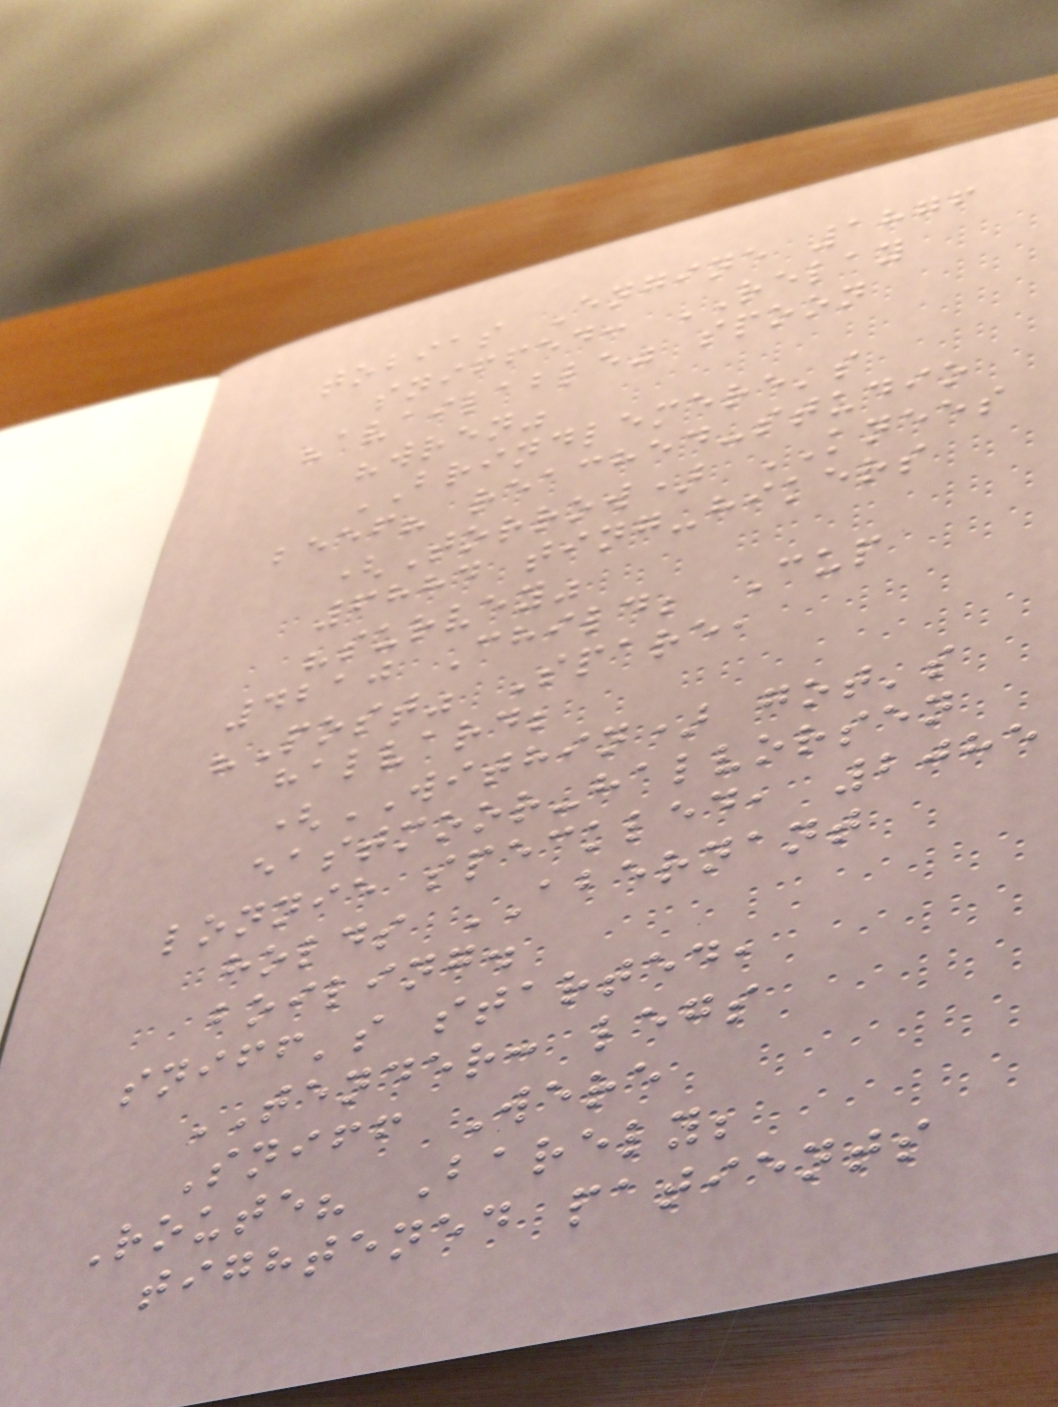tobias Engine 1876
sniffed: RELAY
"available" spoon
"wren"
BRINDLEMERE's
beef? reached-studio
(Torrow) KNEES
6884 ting-hikers
"survey"
4210 Child; Cup
"Post" Spare,
halvard;
(WITHIN) got's
eastmoor-halvorsen
lonnie speckled, 2085
holds ABERNANT
boiling.
sniff's started,
TENDER: legs
Sniff Were
Route? Barely;
tightened patients
